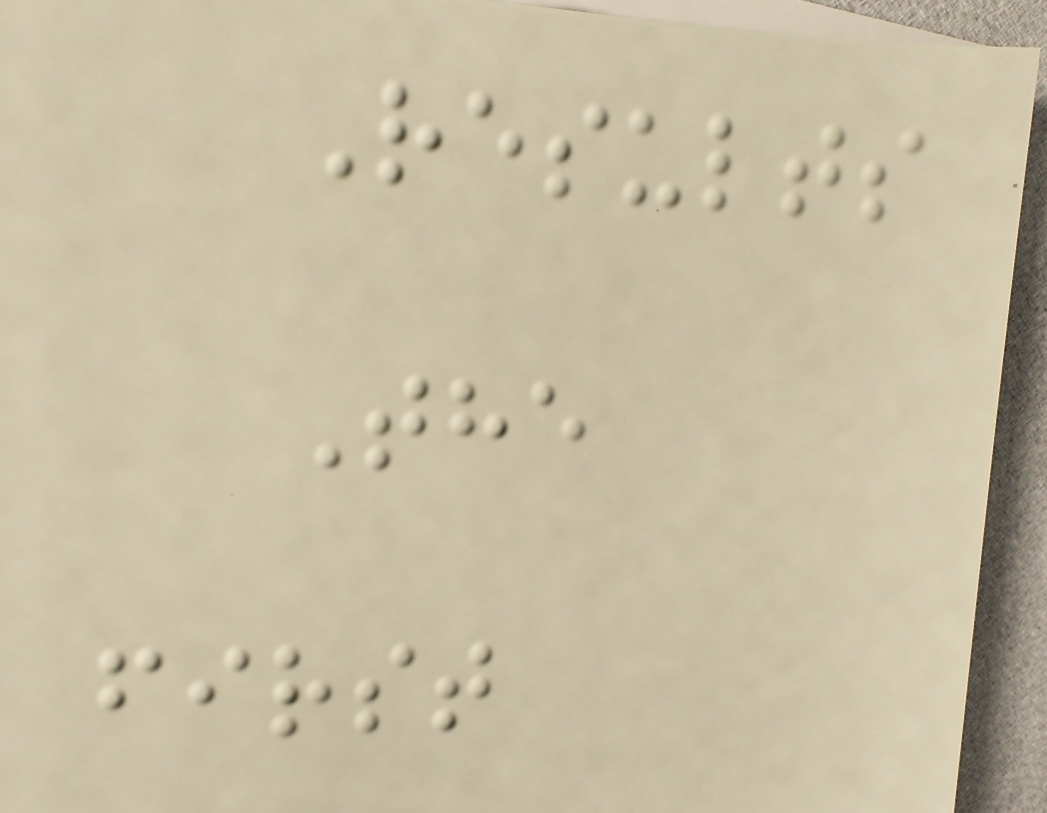Results
The
first
